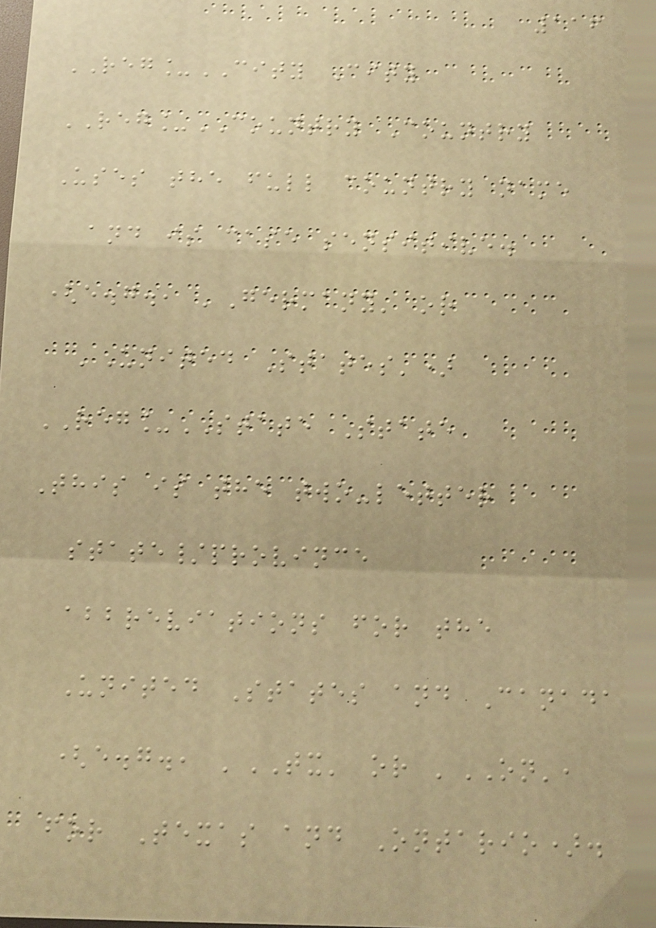116
REG_CITY City
REG_COUNTRY Country
Uses the full country name
and is case sensitive.
(e.g., 'Germany' or
'United States')
REG_STATE State
This is the two-letter
state/province
abbreviations for the
United States and Canada
(e.g., 'TX' or 'ON',
for Texas and Ontario).
